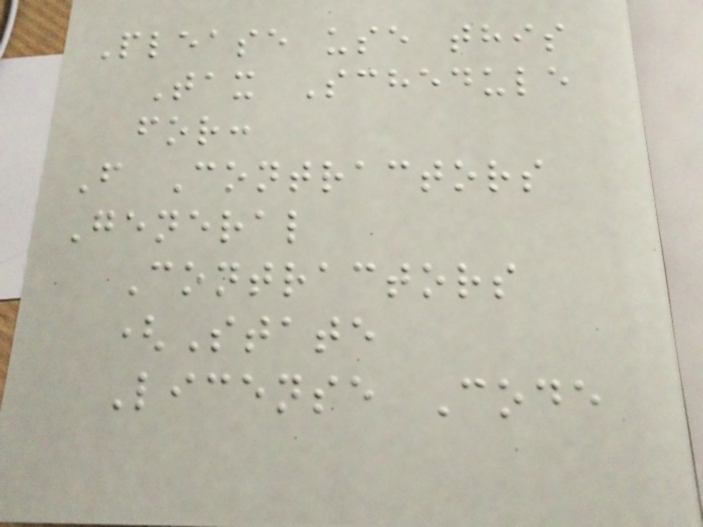Please use this
Tax Schedule
for:
F Contractors
General
Contractors
(State
License Code
